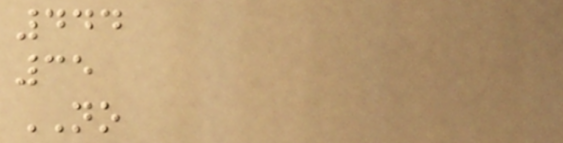444
35
NO
